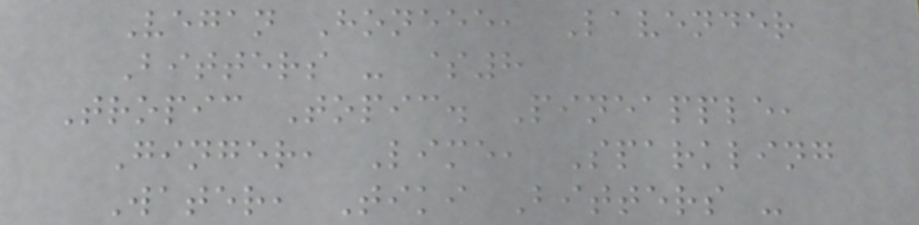Vegan Honeee, Lavender
Bitters - $8
Tropic Topic. Pineapple,
Ginger, Lime, Sparkling
Water, Tiki Bitters -
